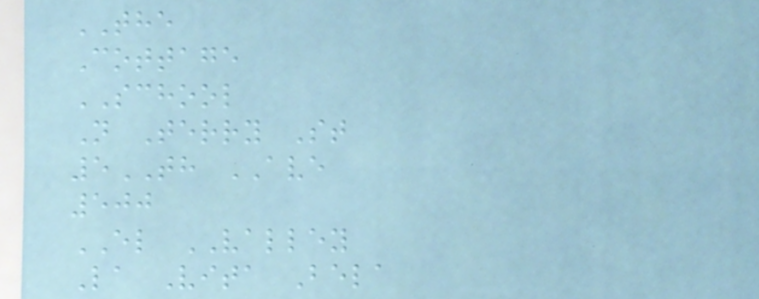THE
Cottage
SCHOOL
N Terry St
5TH AVE
500
EL VALLEY
La Vita Bela
